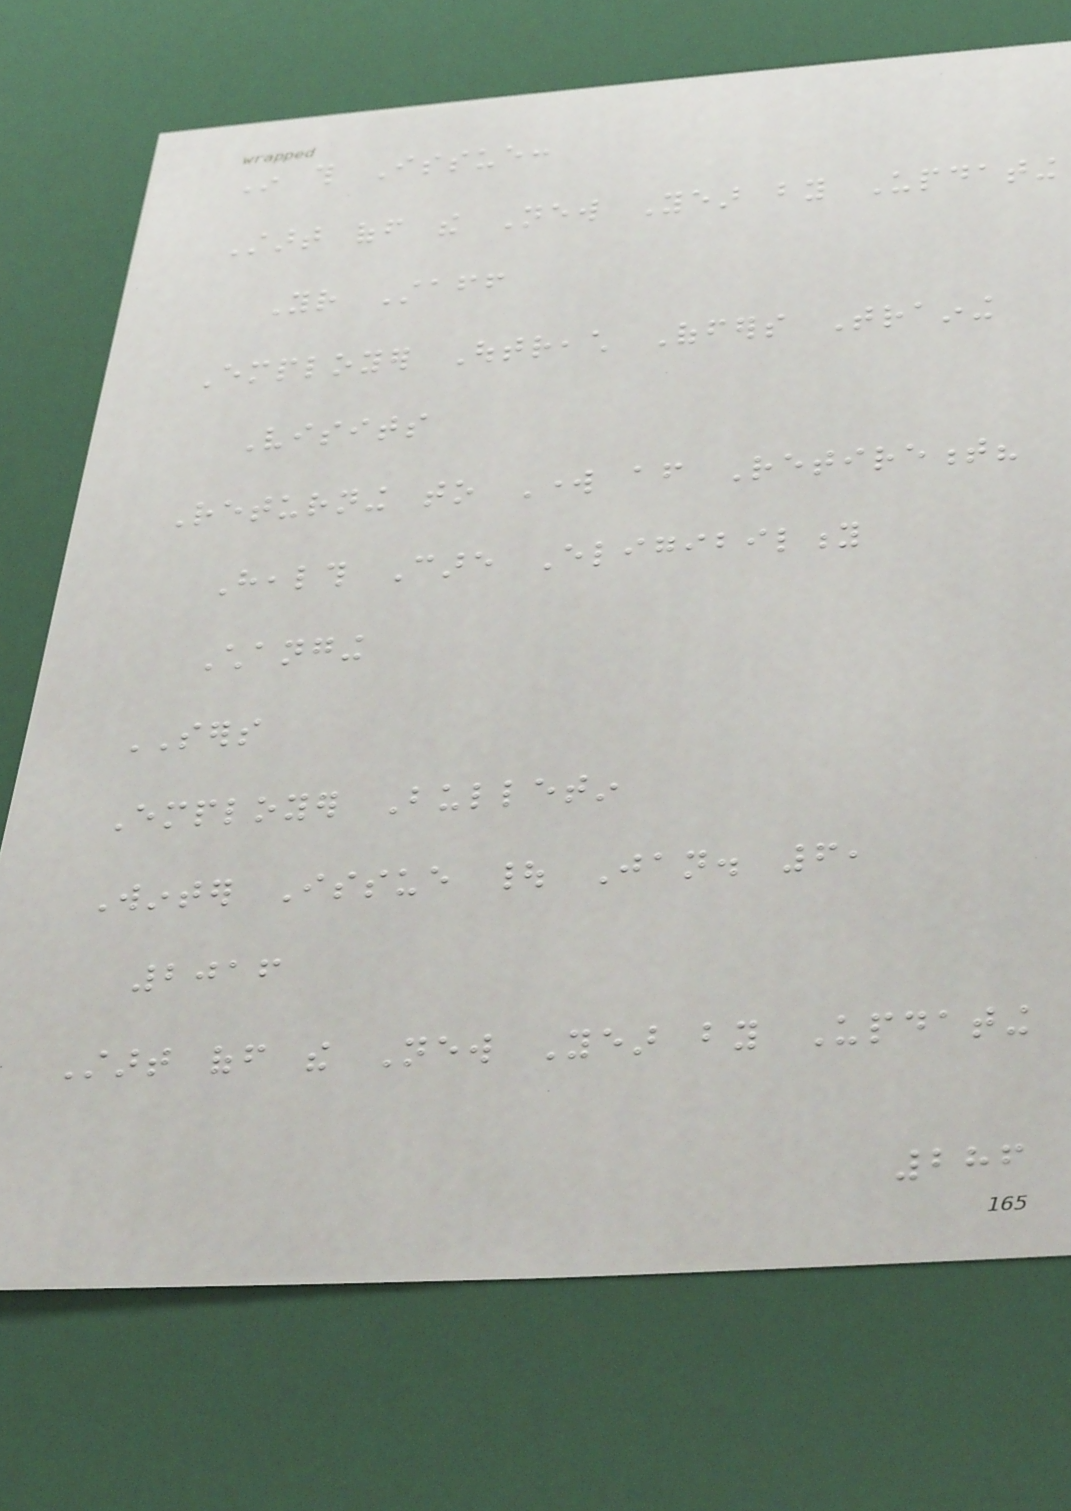In this Issue:
Start off the New Year by Updating
Your Staff
Employer Outreach Offers Training
Visits
Returning to Work after Retirement?
Health Care Eligibility
Changing
SERS
Employer Bulletin
Winter Issue | Jan. 6,
2016
Start off the New Year by Updating
286
